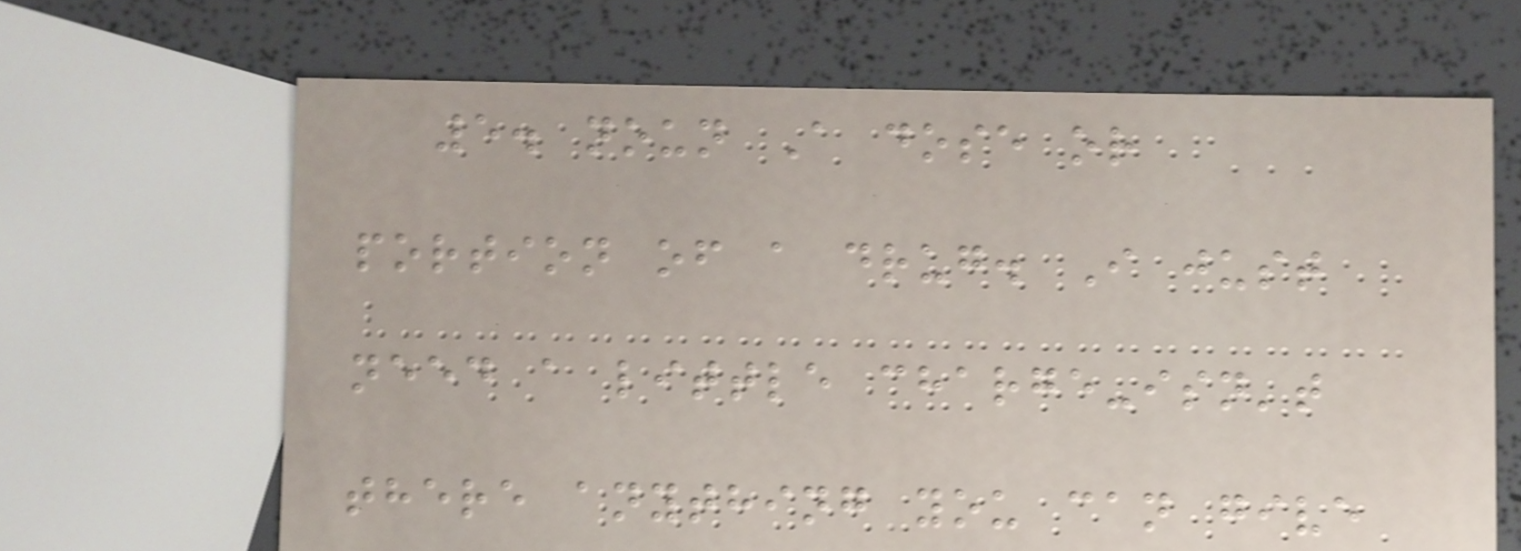5. noun A dose or
portion of a drug. I just
need a little charge-isn't
there anything you can give
